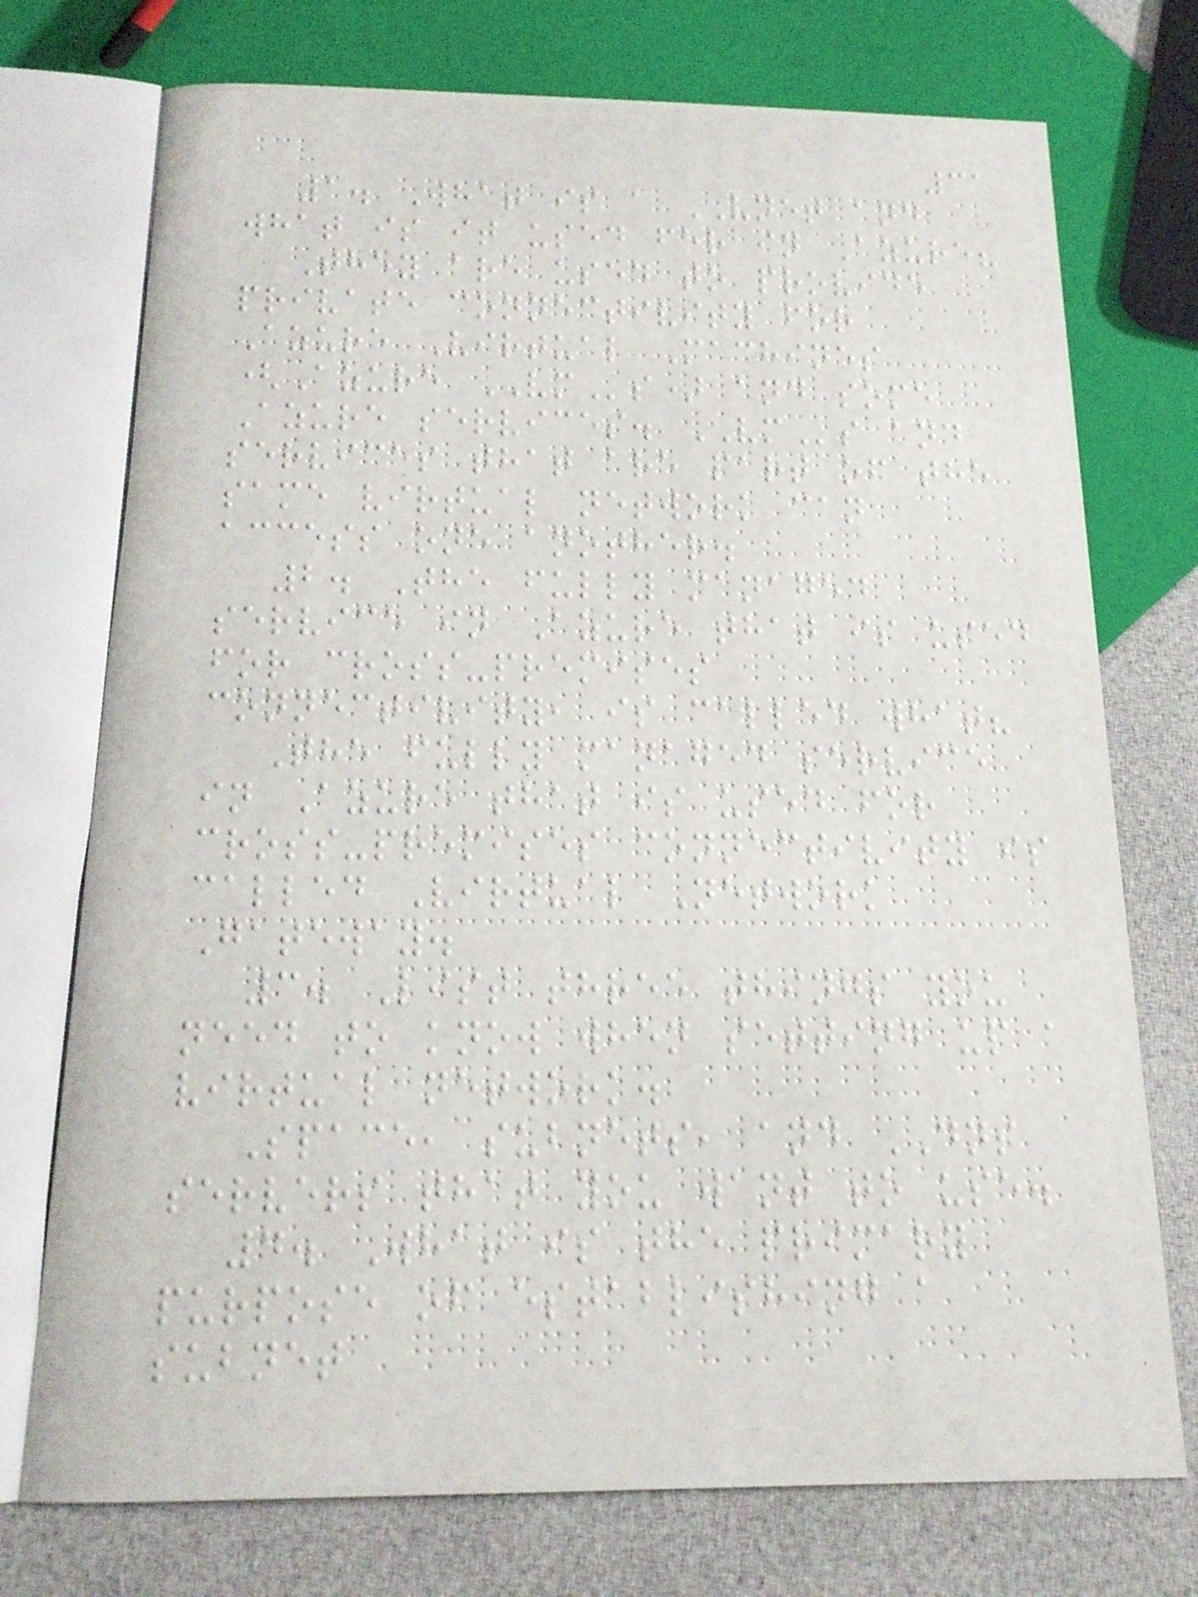31
1. What is a VNET and
what is it used for in Azure?
They are used to provide
private connectivity for
Azure Virtual Machines
(Azure VMs) and some
Azure services. VMs and
services that are part of the
same virtual network can
access one another.
2. The fully managed
service in Azure that is used
for cross-premises
connectivity, is called what?
The fully managed service
in Azure that is used for
cross-premises connectivity is
called Virtual Network
Gateway.
3. List three things you
need to know when setting up a
virtual network.
Space, subnets, and DNS
servers that you want to use.
4. What is the primary
purpose of establishing a
subnet
